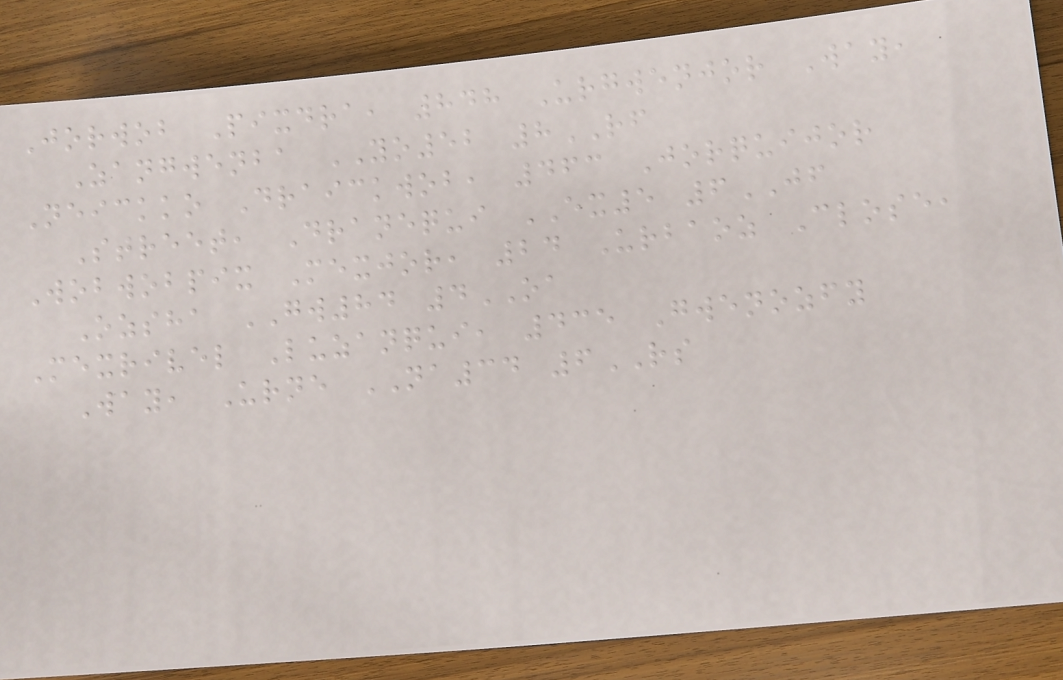Jorwob Pixdra, 848 Urgwenjor Way,
Zangwenba YO52 8RF
Neickko Draickwob, 463 Jorquijor
Street, Dranequi EX5 6JF
Wobwobpix Mexjor, 24 Urbaoz Close,
Ozsha GW84 4OA
Mexrivel Luzanqui, 435 Gwenozfy
Way, Urne NA34 6RS
